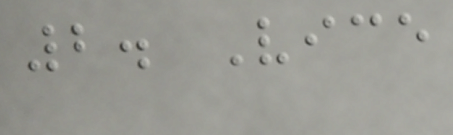2. Vice
